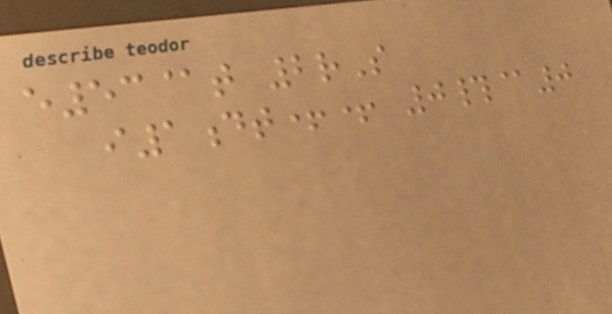e53@t 2rS
i1dt++ 0#@0
